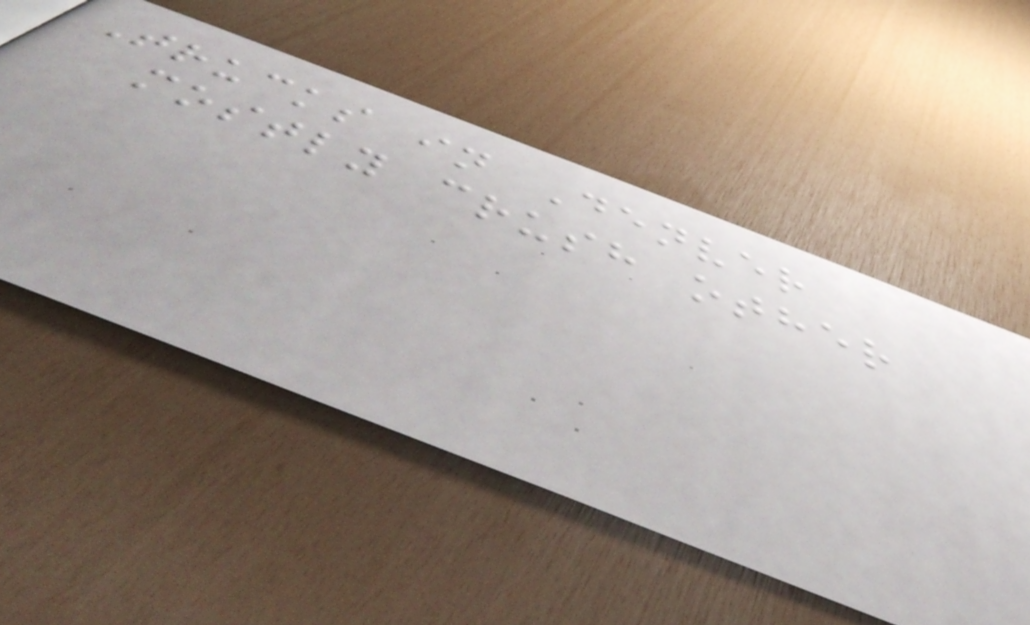Trucks in Denver
mostly crush other
